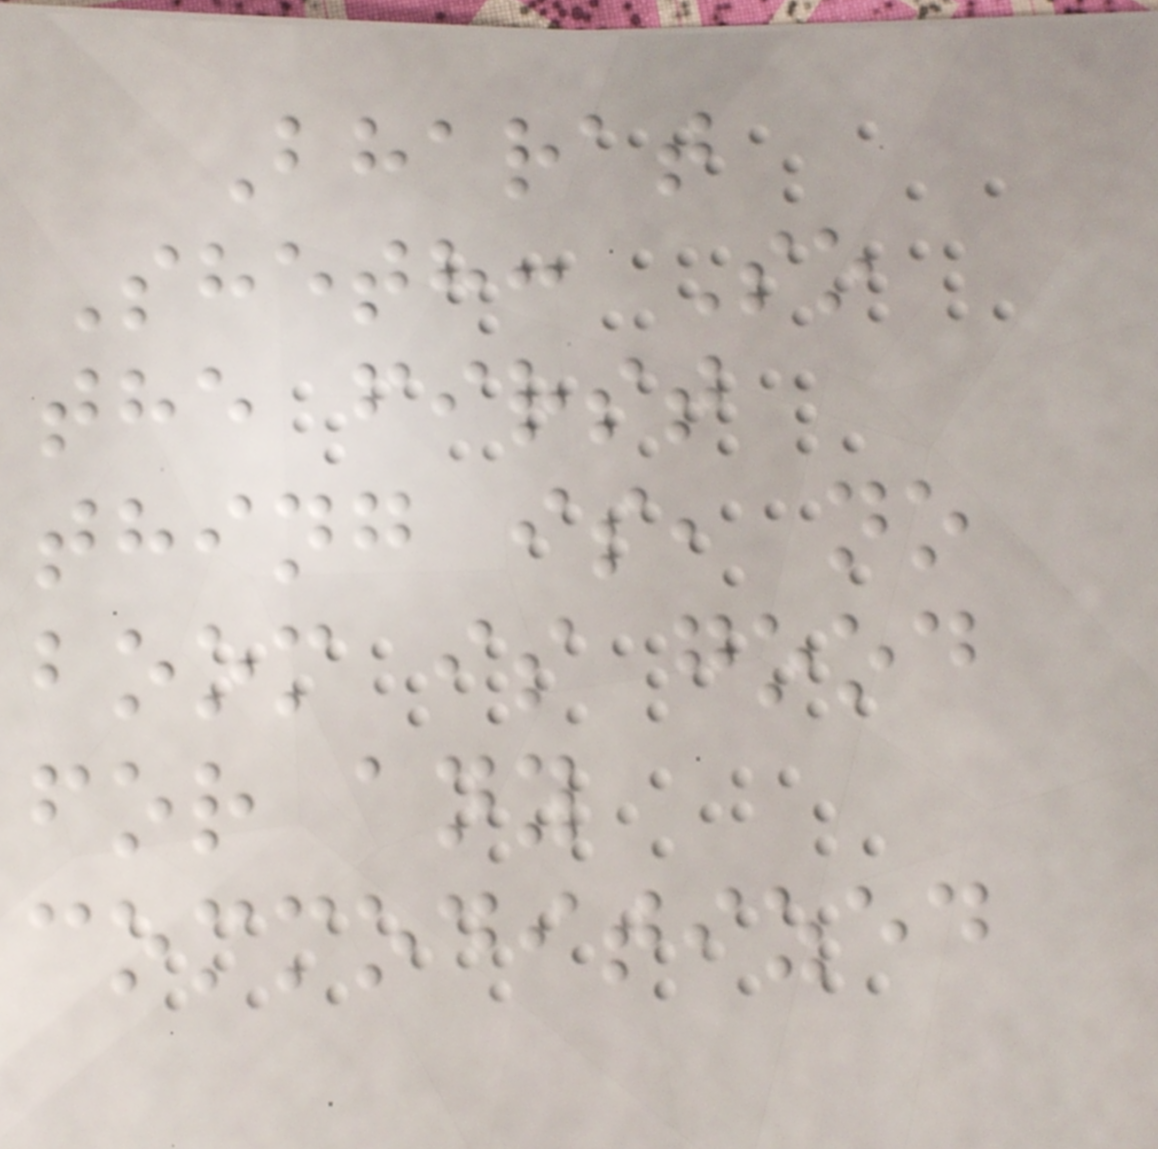Bharat
Sheth: So
the first
thing is, no
boom is good
for any
commoditized
